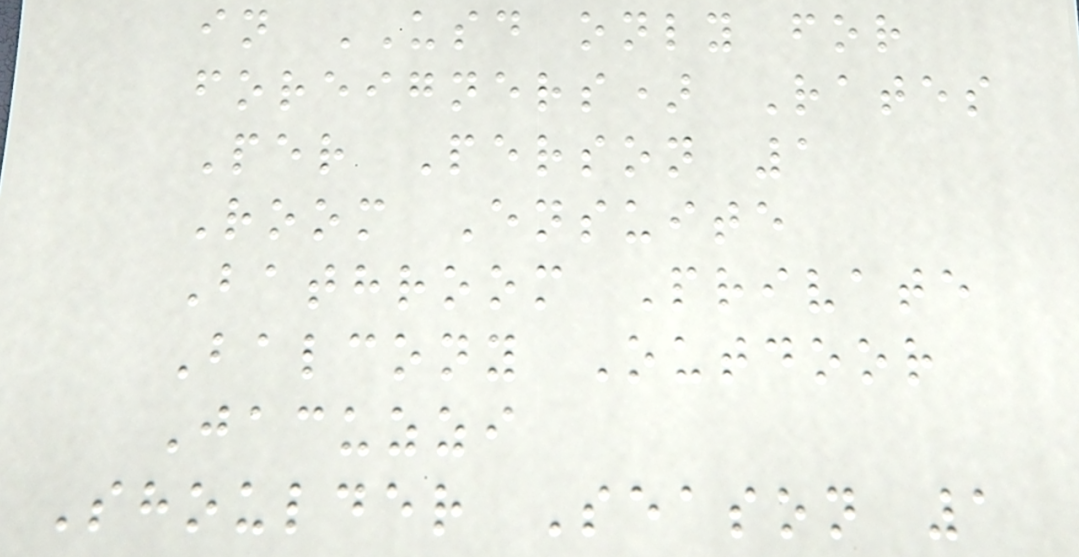in USD only for
foreigners) Rates
Per Person 1
Room Ensuite
Bathroom Private
Balcony Outdoor
Jacuzzi
Shoulder Season 1
